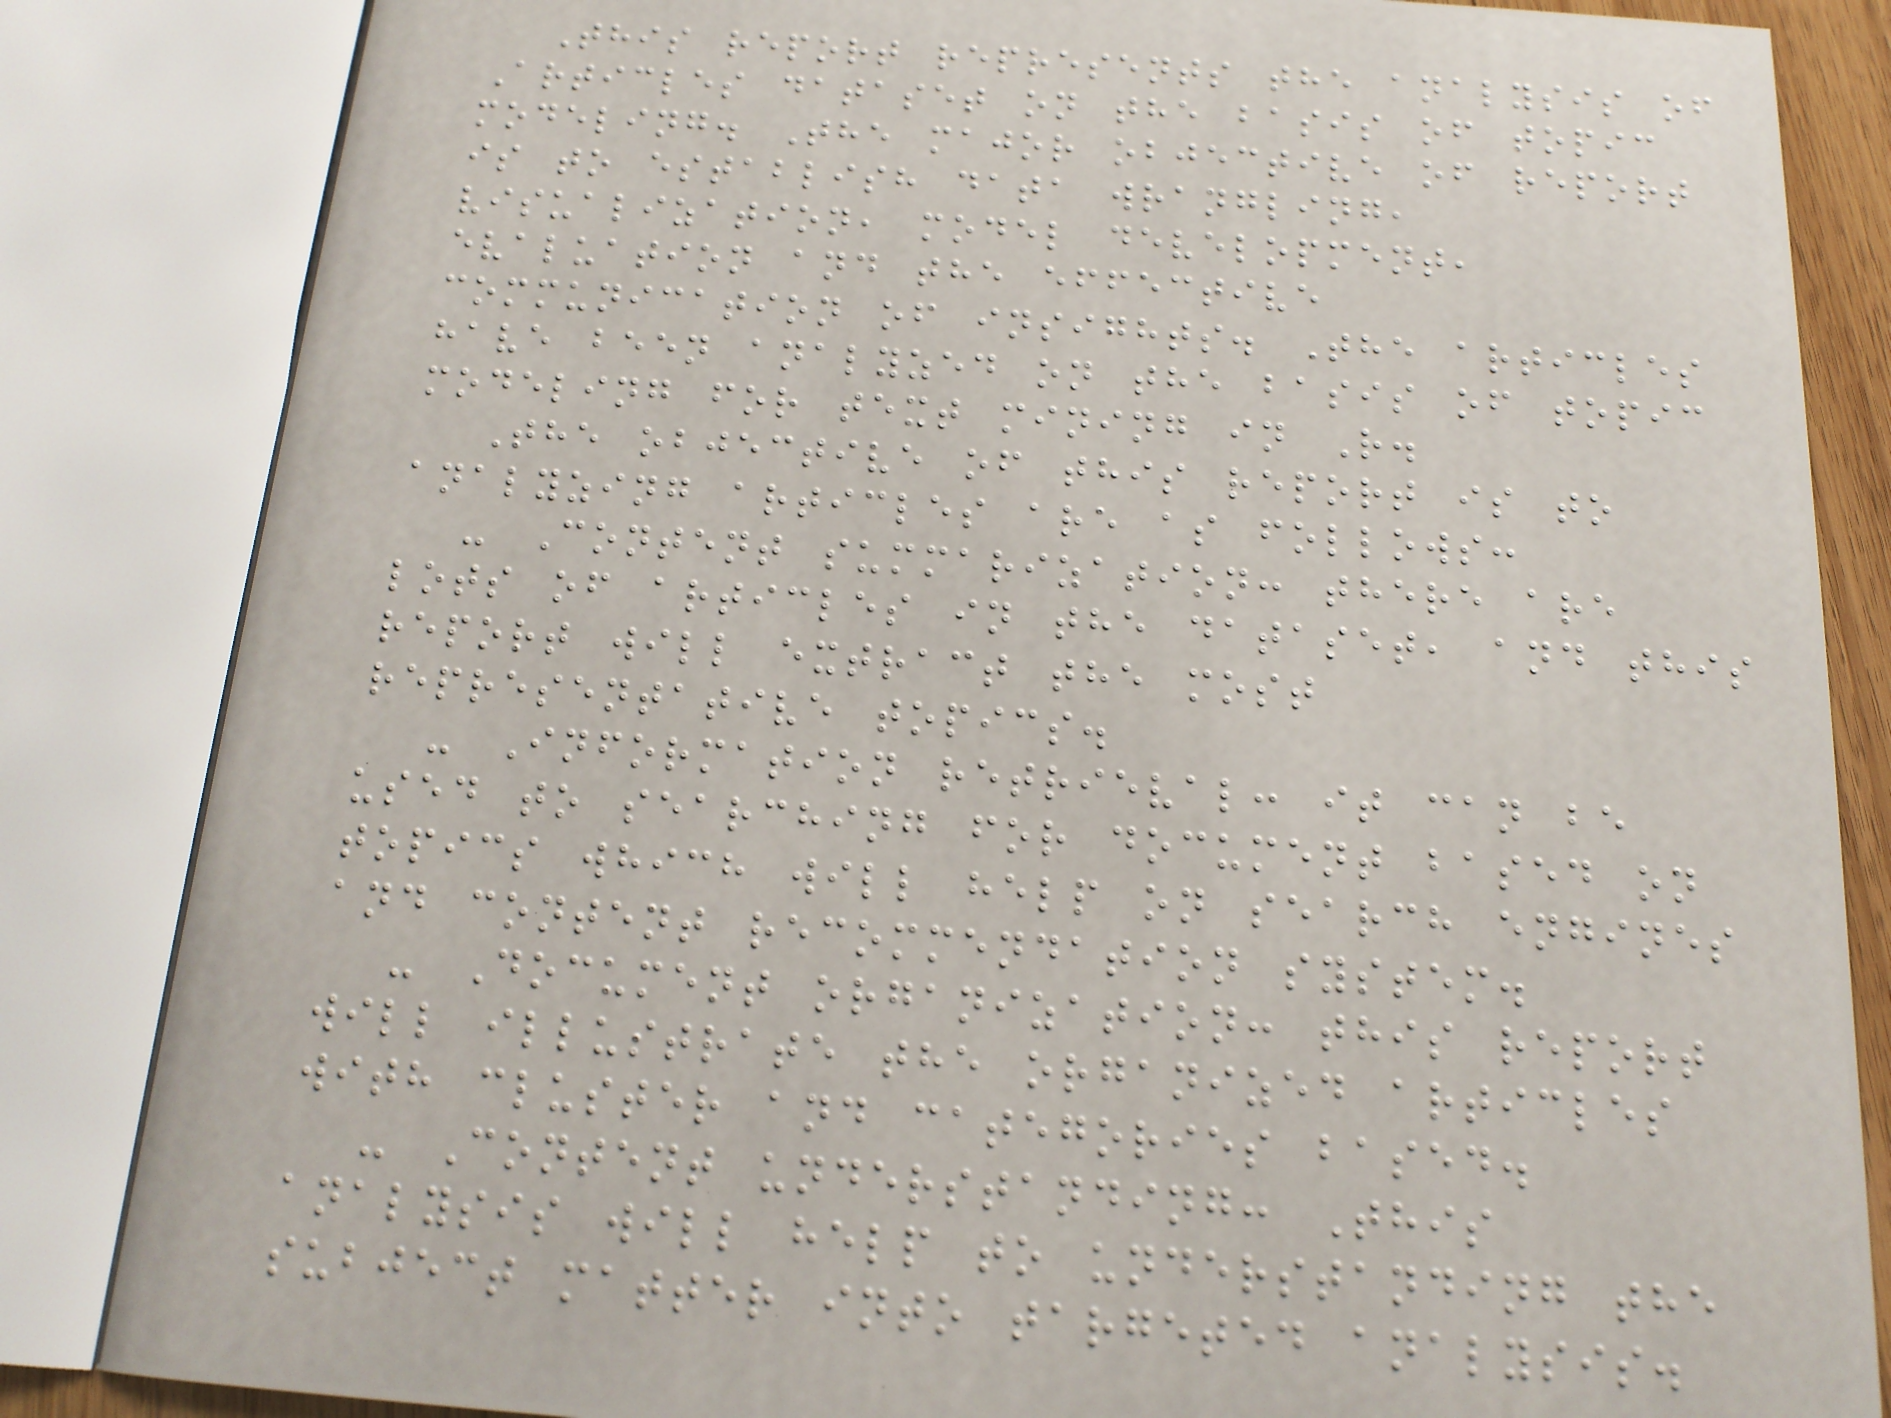This report represents the analysis of
Articles dataset on the basis of topic
modeling. The major objective of report
is to establish data wrangling,
visualization, model development,
evaluation and the effective
communication of insights. The articles
have been analyzed on the basis of topic
modeling for text mining in R.
The objective of this report is to
analyzing articles are as follows:
- Content summarization: there are
lots of articles in the dataset, and this
report will extract the most
representative topics.
- Information retrieval: it can be
used to searching for document based on
topics which will help on search engines
and content recommendation system.
- Document organization: this report
will illustrate the organized articles
with cluster and categories based.
- Content understanding: This
analysis will help to understanding the
subject matter into targeted analysis.
